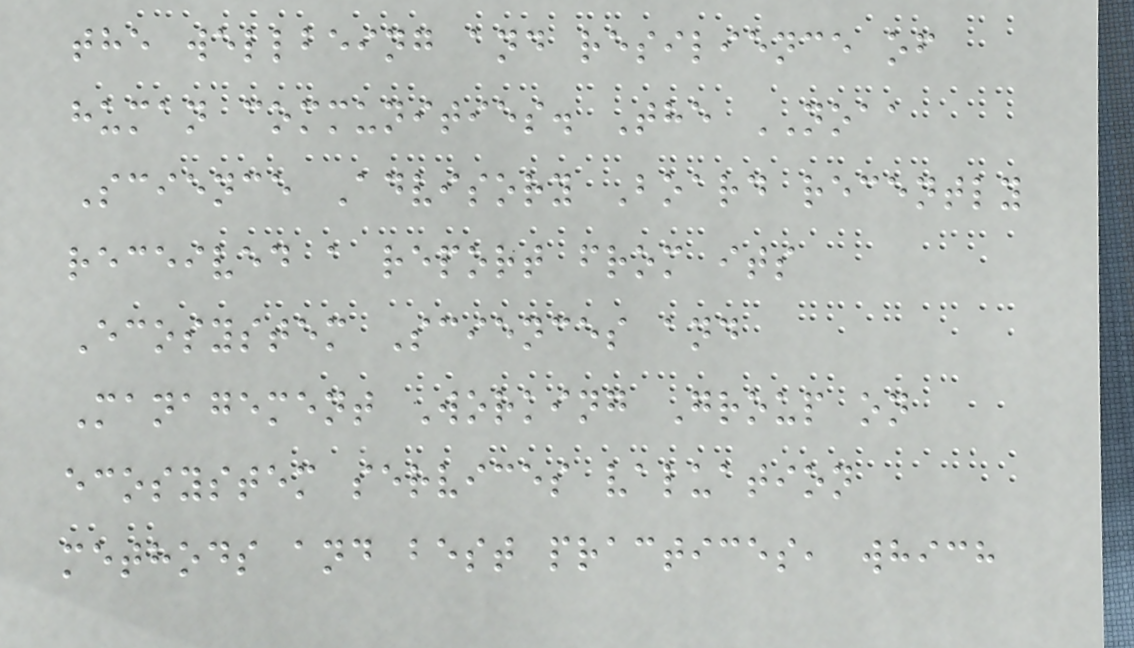the wellbeing and resilience of
human communities. The NOAA
Science Advisory Board recently
received a report from its
Ecosystem Sciences and
Management Working Group on
ecosystem services valuation
methods and best practices, which
